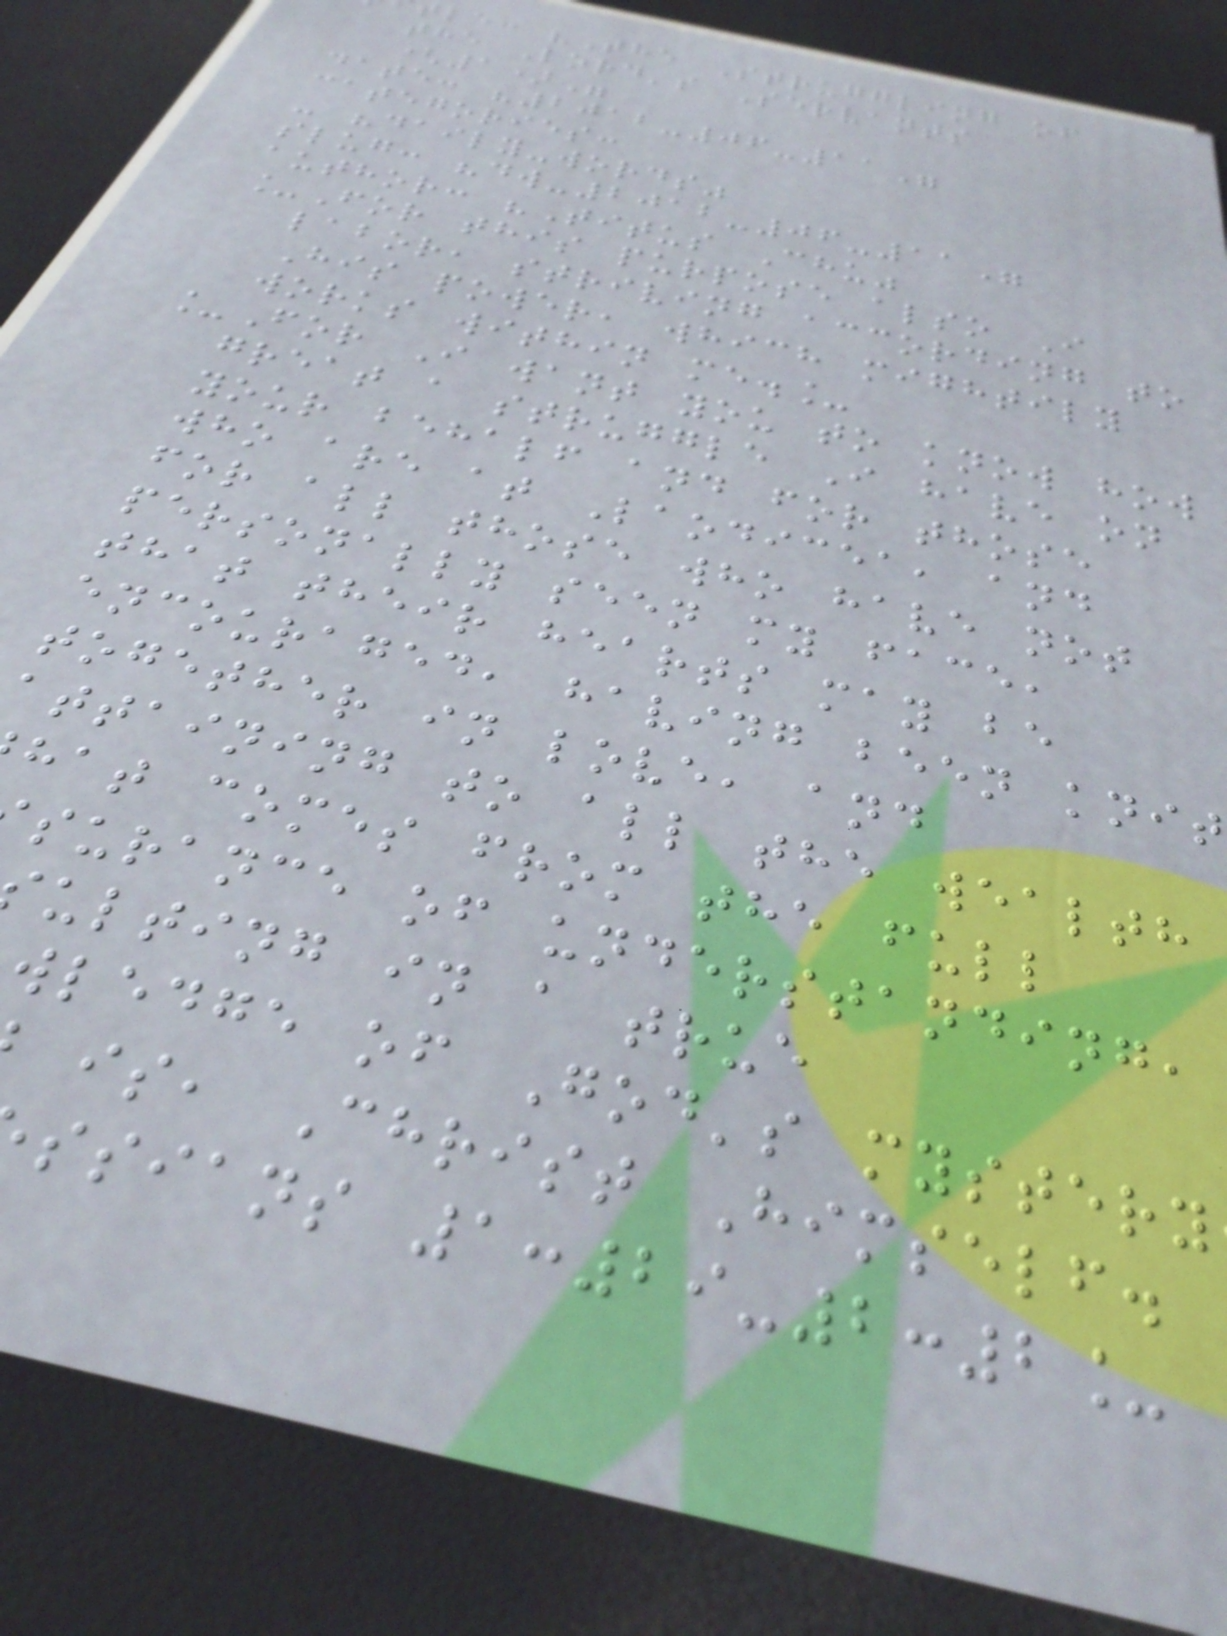le: "The Struggling of
the Lord's Servants
(1)"
date: "2012-06-11"
categories:
- "daily-words"
slug: "dw-2012-06-11"
author: "Titus Chu"
_For this purpose also I
labor, striving according to
His power, which mightily
works within me._
_For I want you to know how
great a struggle I have on
your behalf and for those
who are at Laodicea, and
for all those who have not
personally seen my face,
that their hearts may be
encouraged, having been knit
together in love, and
attaining to all the wealth
hat comes from the full
surance of understanding,
ulting in a true
wledge of God's mystery
is, Christ Himself.
ssians 1:29-2:2_
